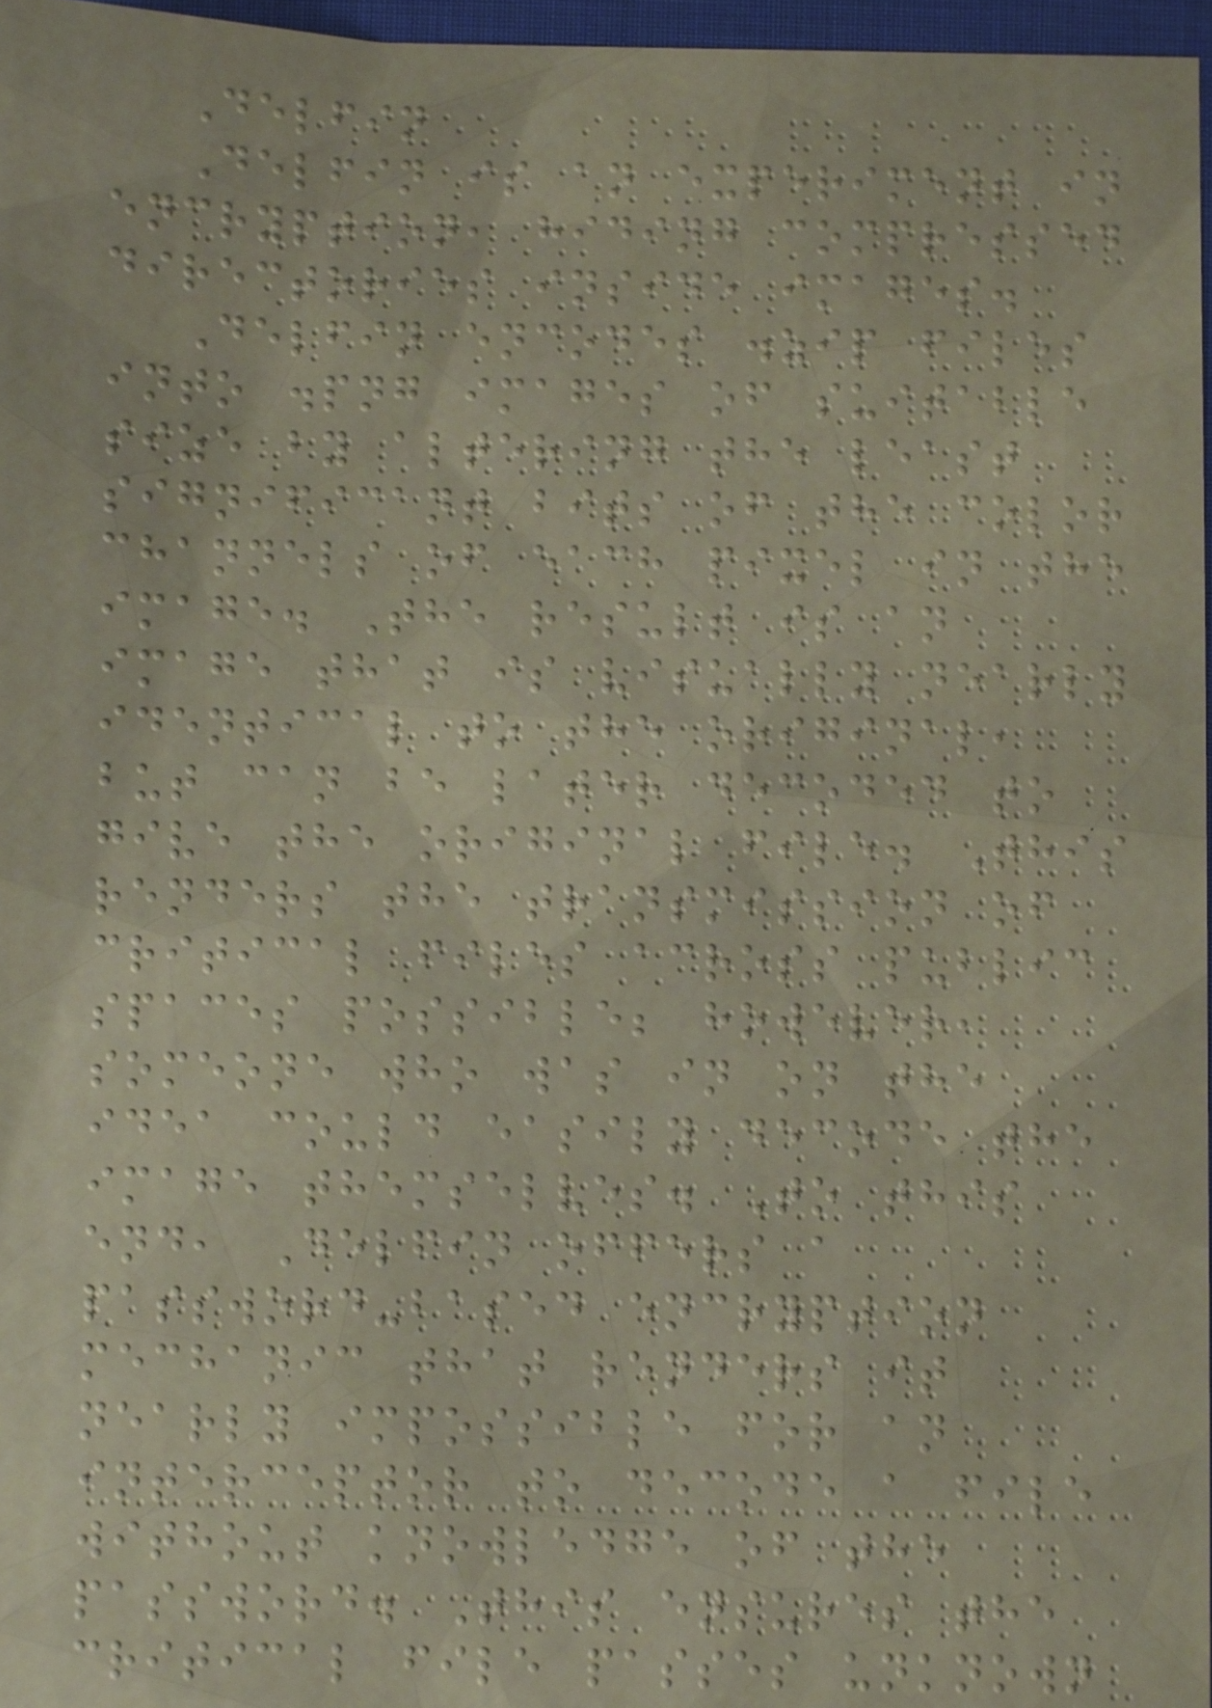Delfin
Delfin is an experiment in
encryption, hiding compressed
directories inside images.
Delfin encodes .zip files
into .png images of suitable
size by altering the least
significant bits of the color
channels of each pixel in the
image. The result is an
image that is visually nearly
identical to the original,
but can be later decoded to
give the original file. This
renders the transmission of
critical files across public
spaces possible; however,
someone who was in on the
idea could easily decode the
image themselves. To this
end, Delfin offers a
password-based encryption
mechanic that renders it
nearly impossible for an
interceptor to decode a file
without knowledge of the
password. This ensures the
critical file passes unknown
